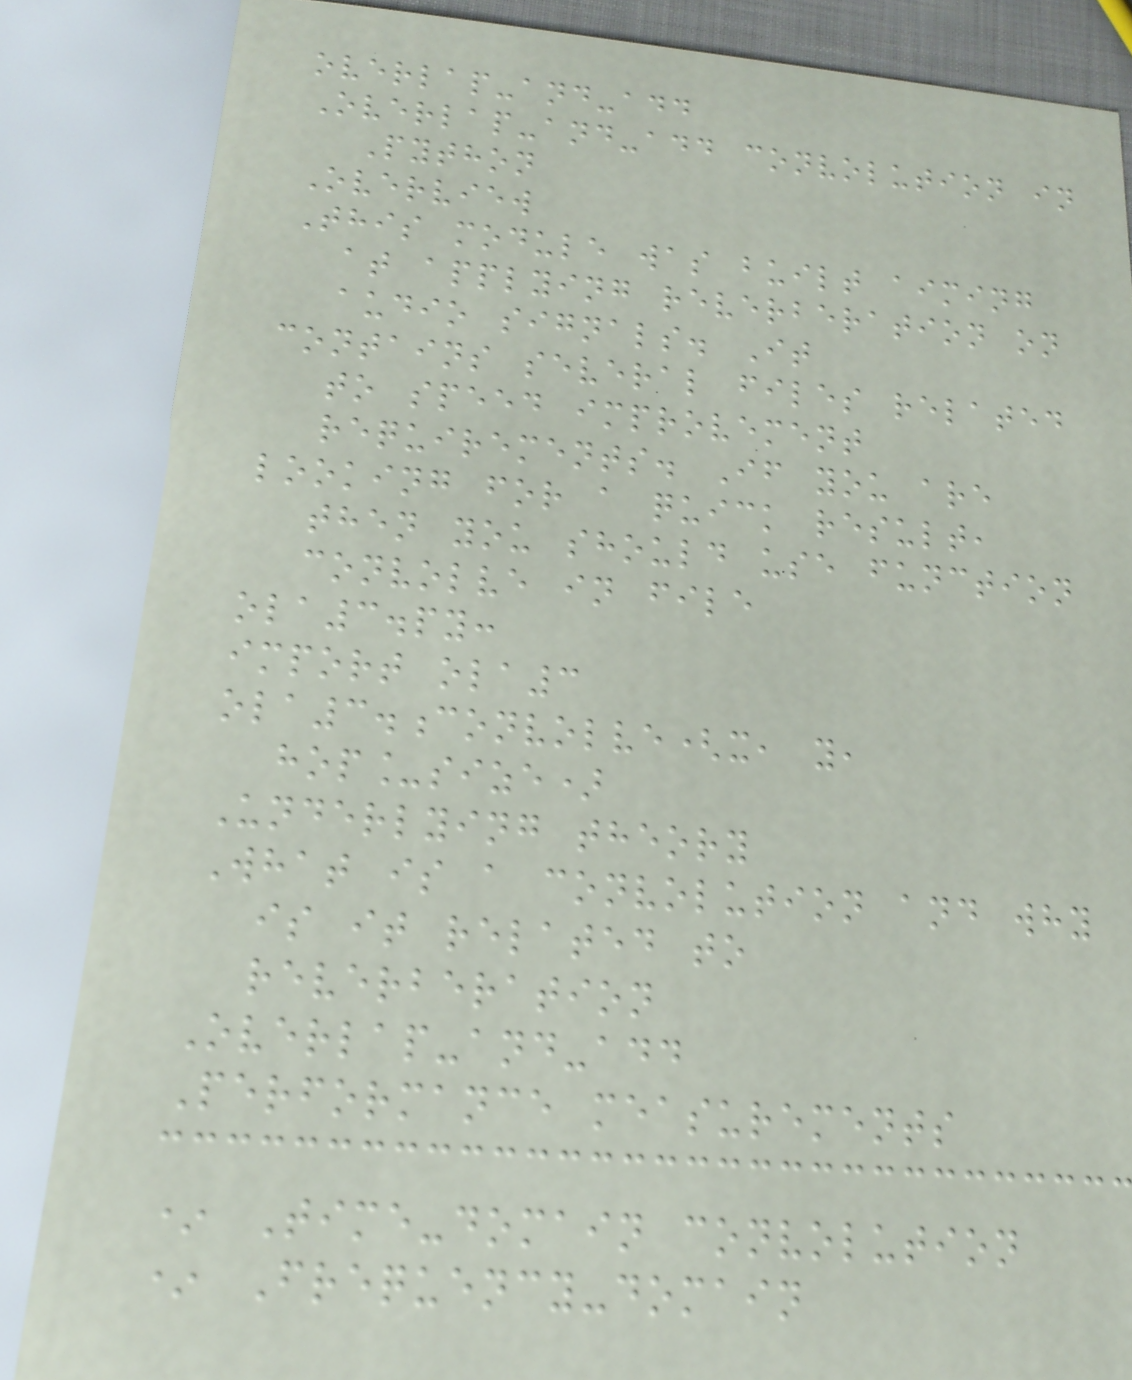overlap-and-add
Overlap-and-add convolution in
Python
Overview
This module was built aiming
at applying reverberation on
audio signals. It
contains several files related
to speed improvement
requirements. If you are
looking for a quick result,
then you should use function
convolve in file
ola3.py:
import ola3
ola3.convolve(x, y,
hop_size)
Underlying theory
What is a convolution and why
is it related to
reverberation
Overlap-and-add
Performance measurements
* Time-domain convolution
* Frequency-domain
